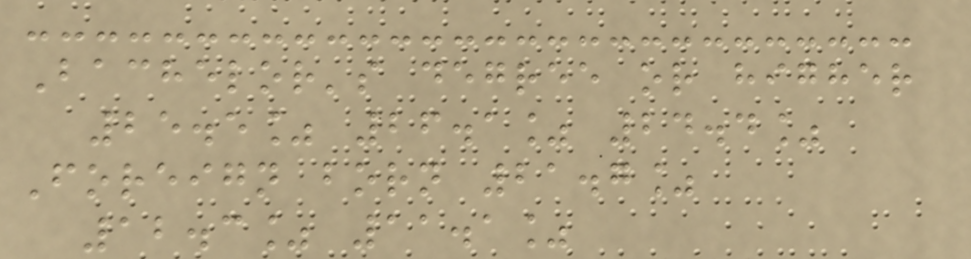Bachelor's degree or higher
25.5% 26.1% 24.4%
Foreign born 21.7%
12.3% 11.1%
